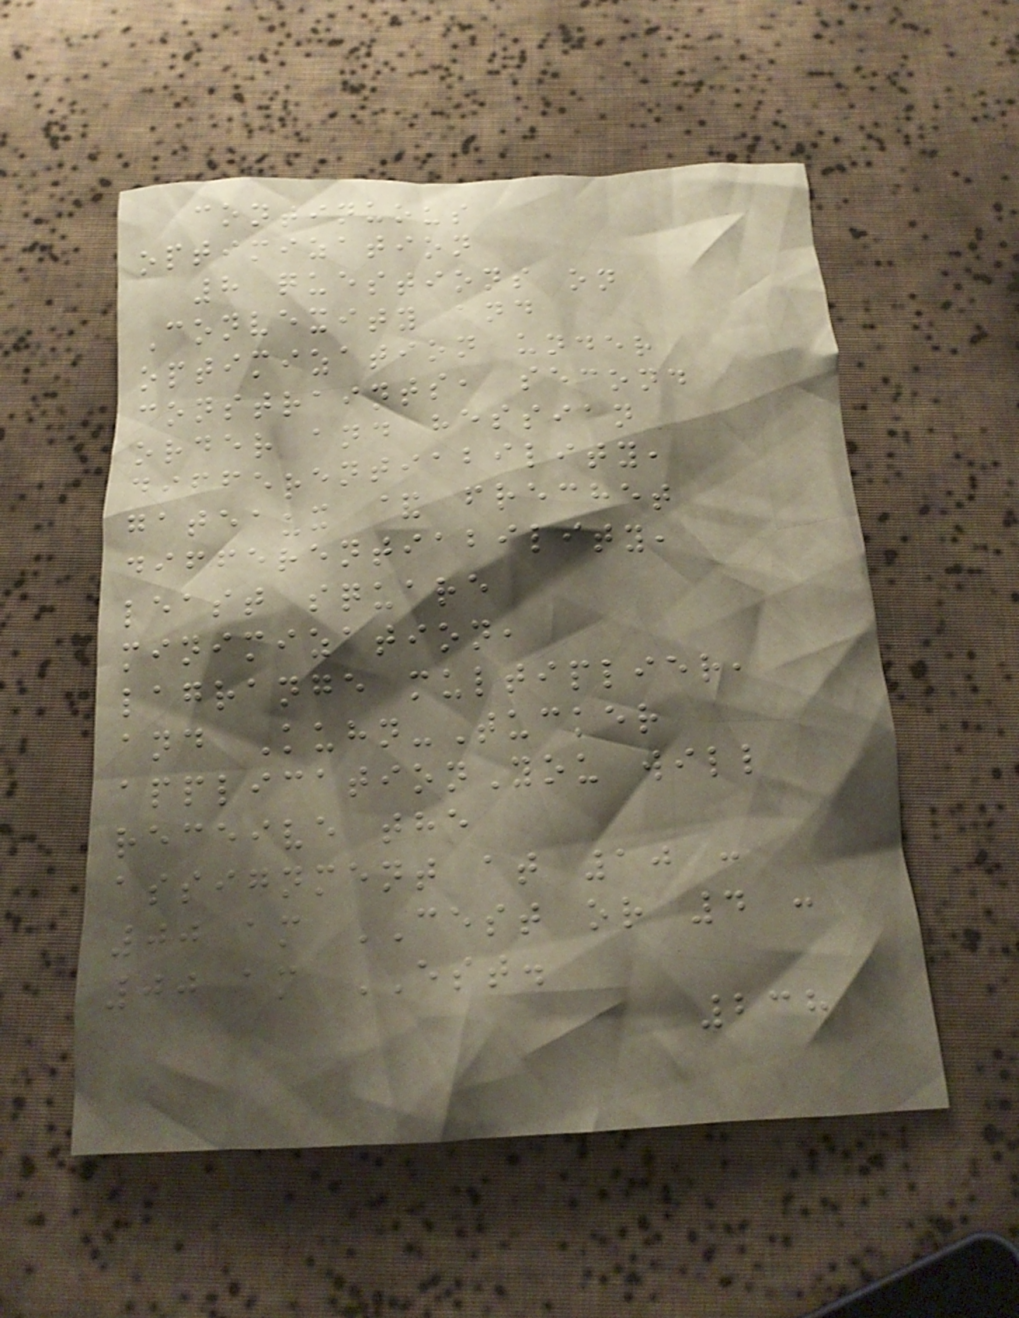continuous
optimization
8 questions on
Convexity and
optimization under
constraints, second
order and hessian
differentiability,
gateaux & frechet
differentiability,
least square
minimization,
lagrange multiplier,
and Kuhn-Tucker
applicationYou will
receive the
assignment at 10 :
00 am CEST or 4 :
00 am EST.
238
